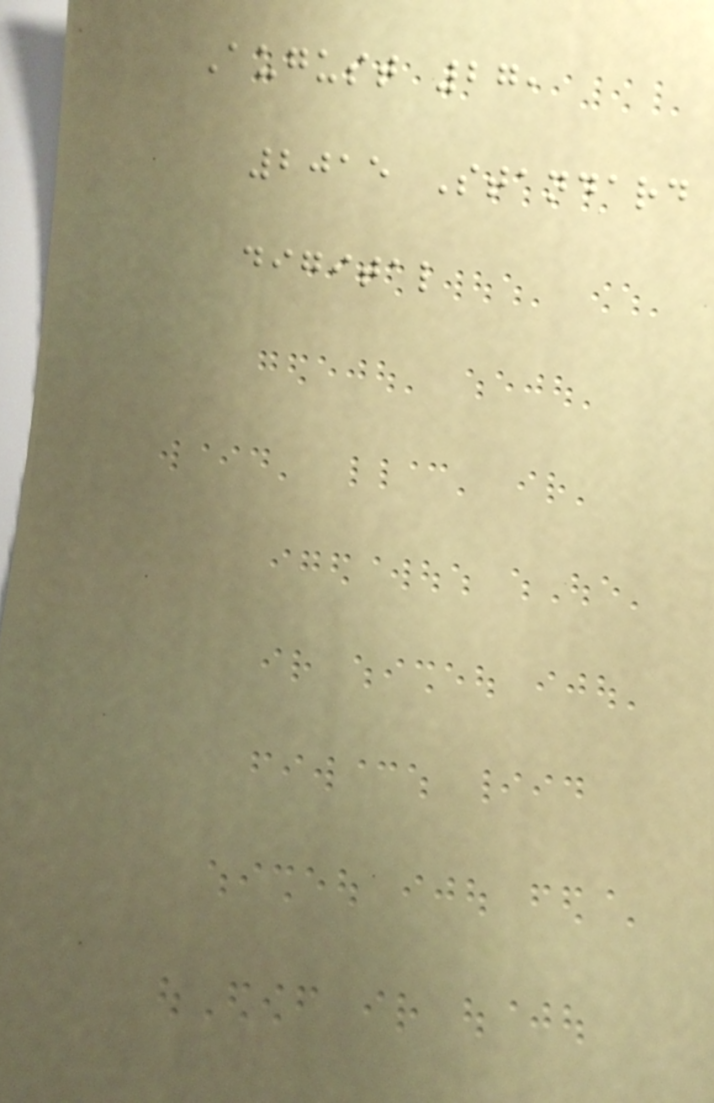August 27,
2015 Standard
digital
